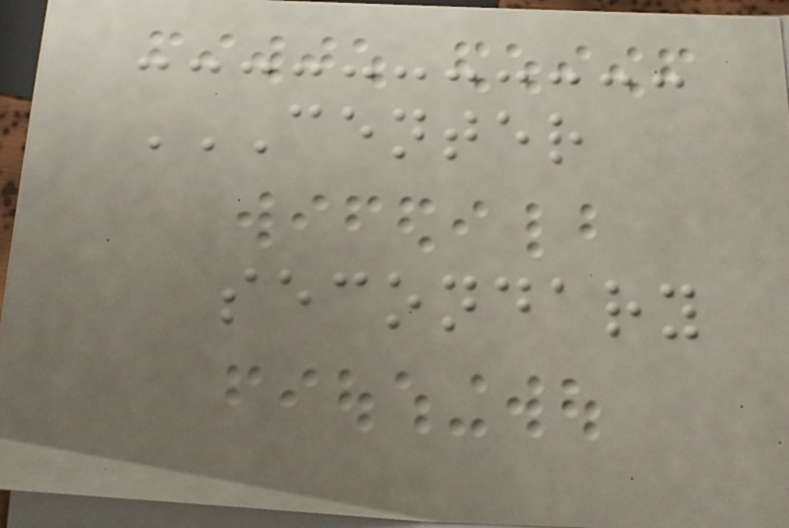CENTER
SECONDARY
